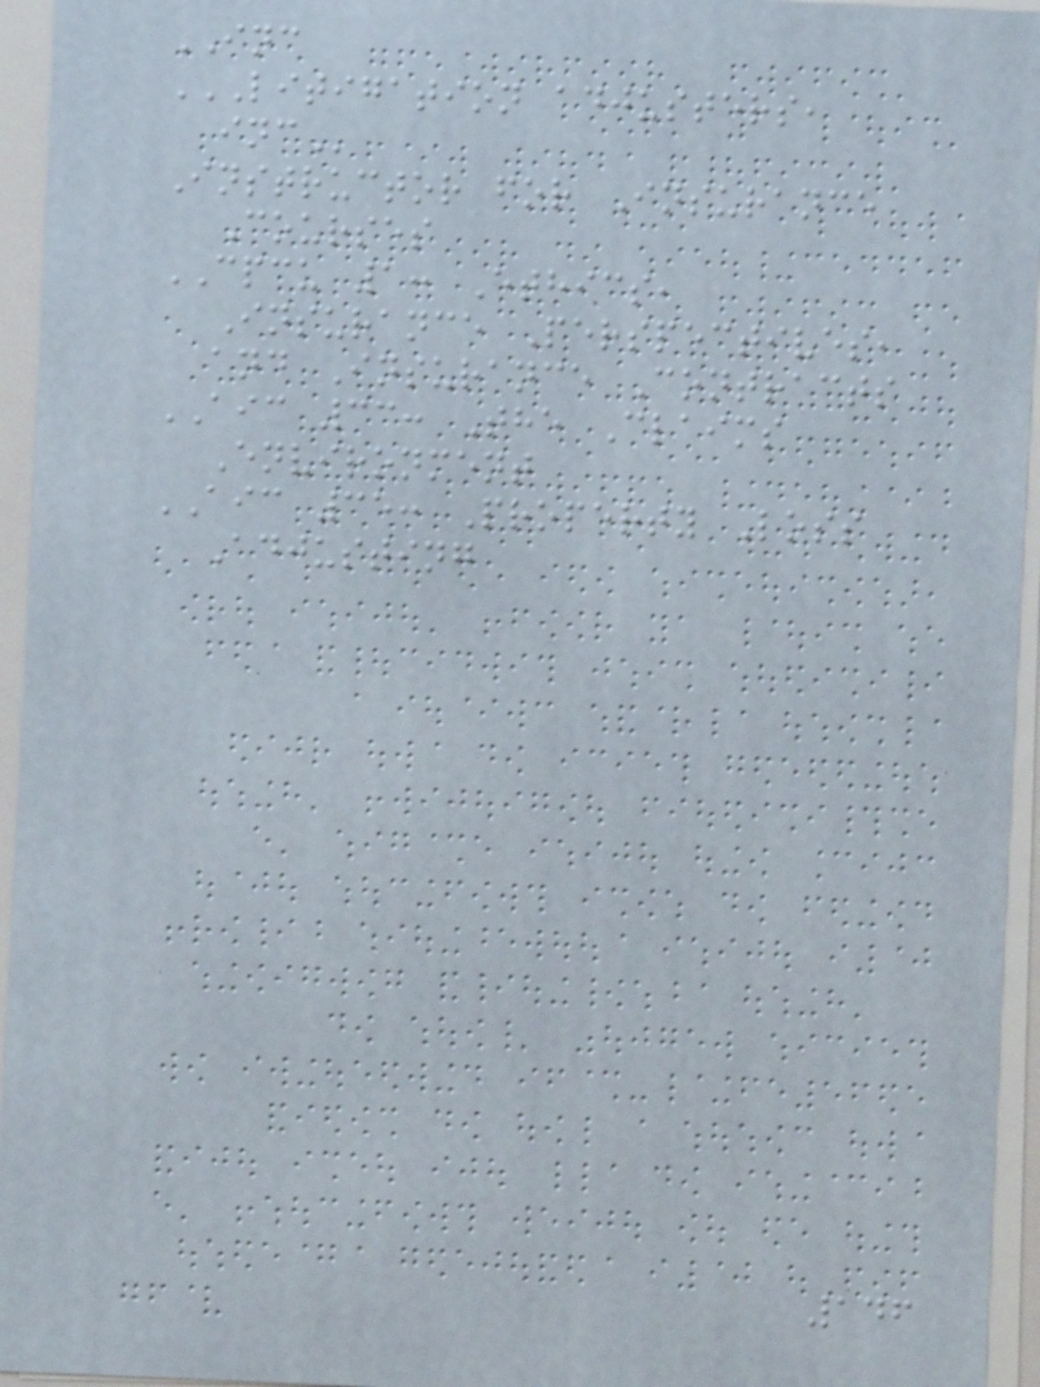INC
LITIGATION ADJUSTERS,
INC
Instructor for Insurance
Courses
CPCU 1: Ethics,
Insurance Perspectives,
and Insurance Contracts
AIC 33: The Claims
Environment
AIC 35: Property Loss
Adjusting
146
